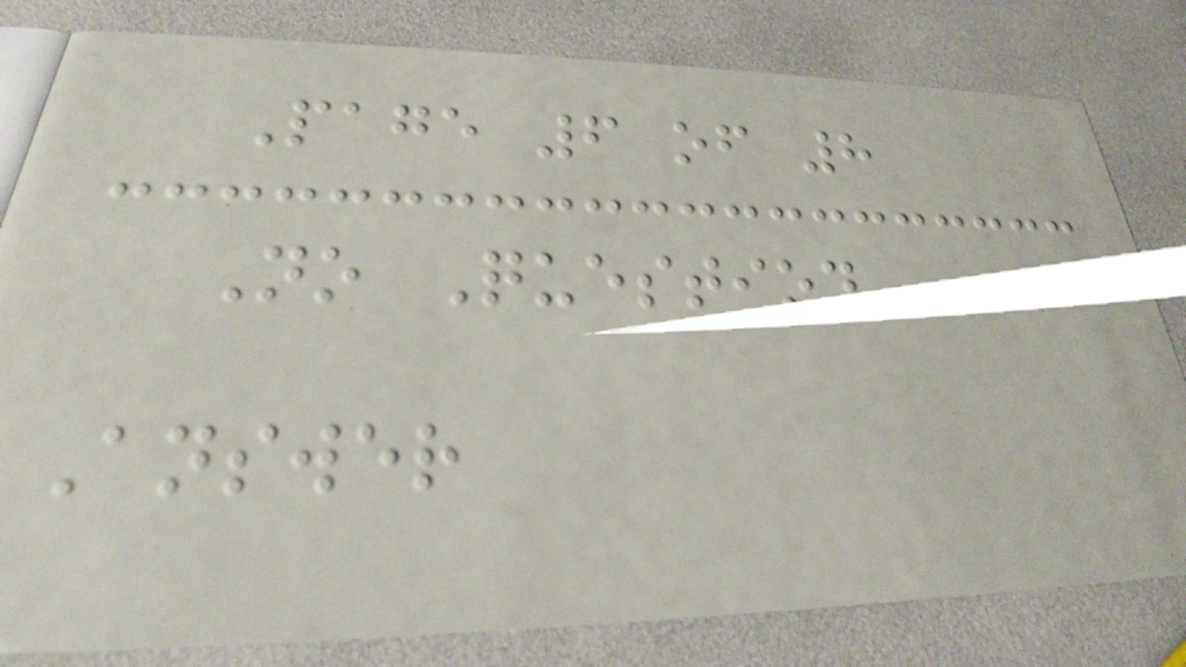Page 6 of 8
No Question
Answer
